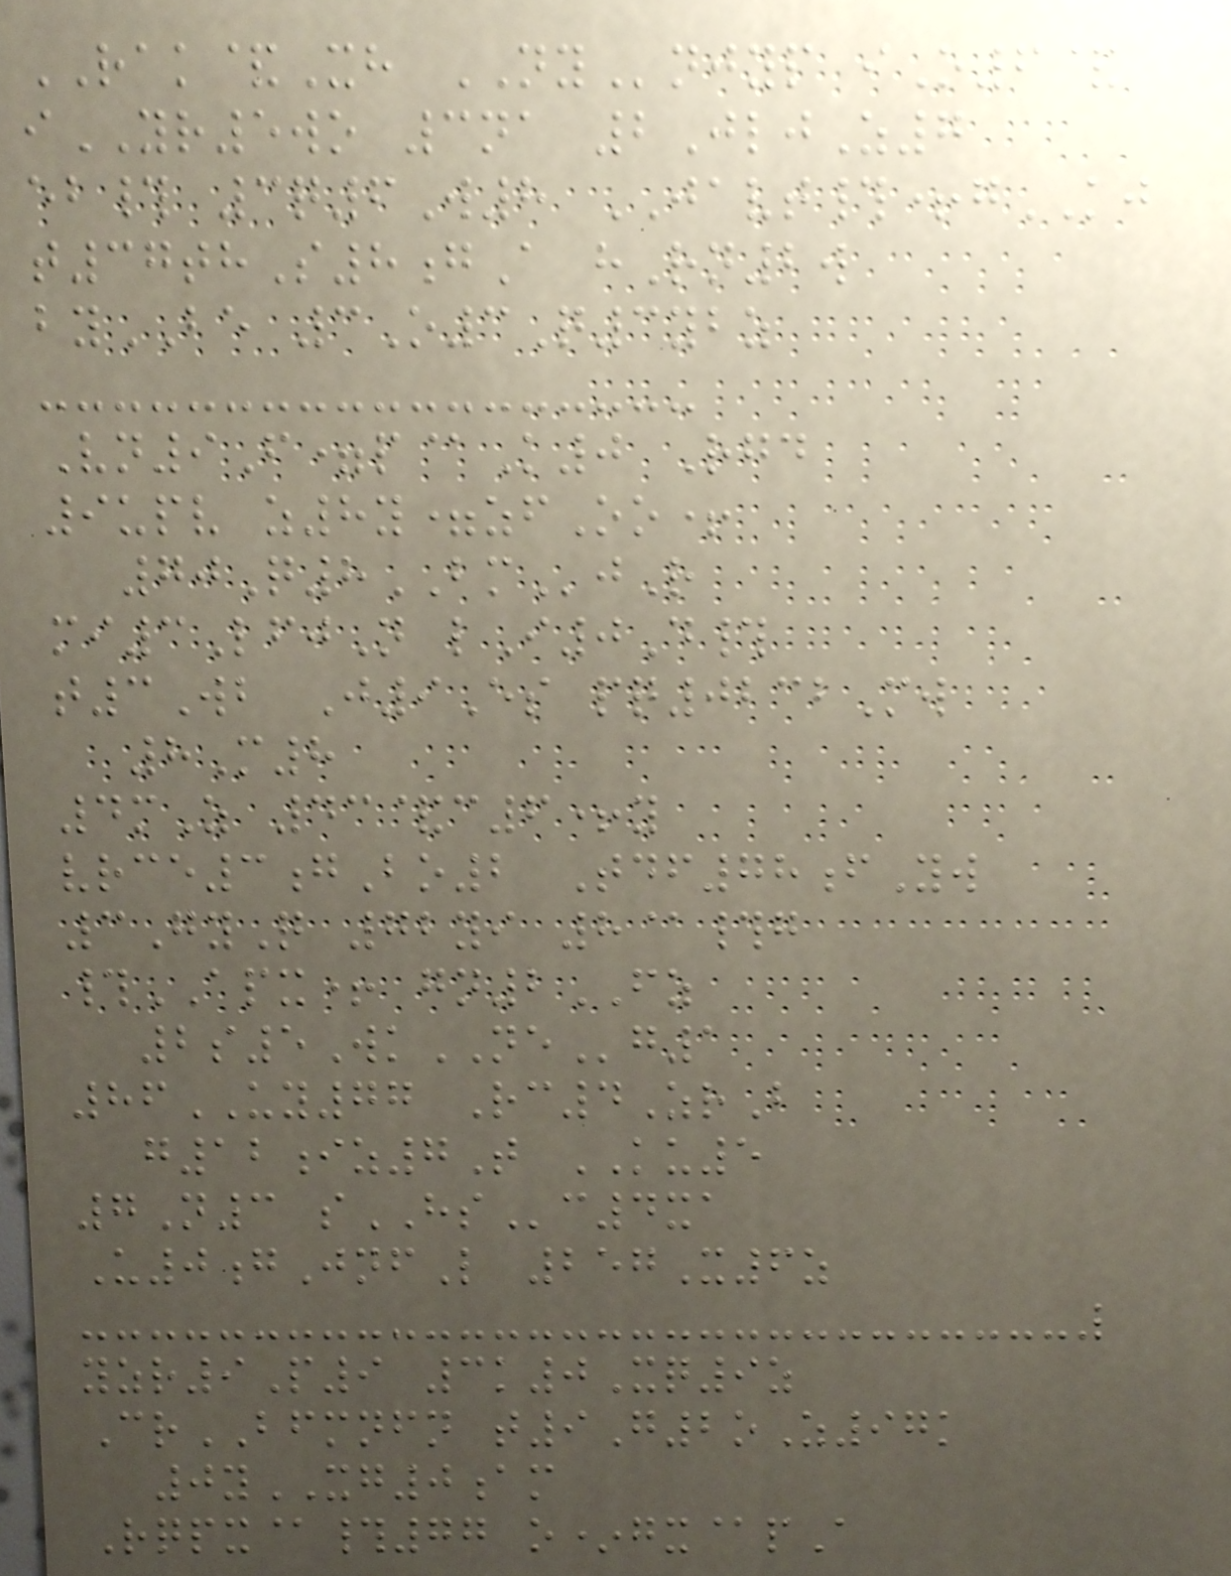RAK&Xh NYnjyp iO6&
iYR5wo 3na 2JljZ7
eb# 3q6W8 JAVT#+gKJ
t37thS8gA hRn2w
byBE 3O3Q3ybz
Vn9F=p@K0 Rgd
9upv z8y=zfOo+
70Q8BMjR
mi3LfjN lI0D#
t3Wb J9Es pq0232Mw
8M8
4mZ 43&c6+y
vrce3gBo2 Tdf78fYw
3GyQ 72yi 8@#g
#APX+ gn2FZ
2s5WkNEg1
86UY77 Rc4ZrB
g12iz7T KU5
7N3 sHSc4xa
U0gJnfL 257X6z
yzr9P9 3k0Xq9z
CrBFMNFN t9G2oZ97k
0yXG0am
Rqpx@#77 o*gx@pA
